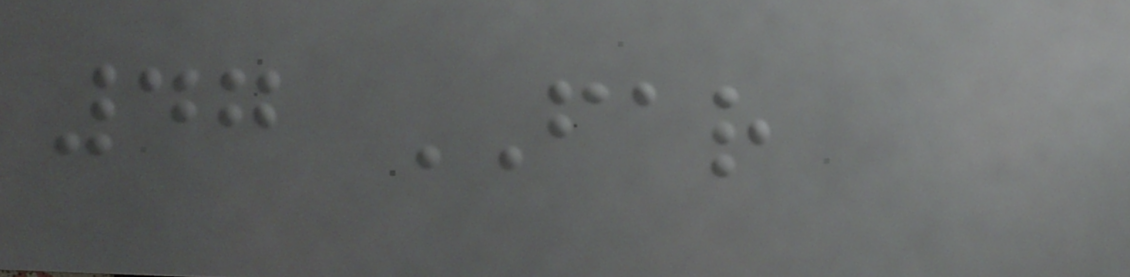47 FAR
